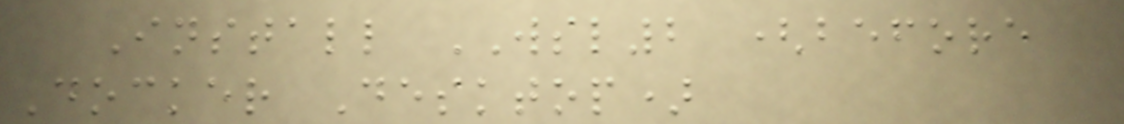Install WSL2 (before
Docker Desktop)
